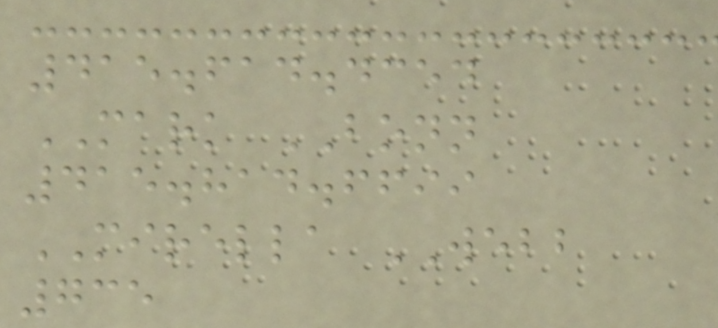415.614.4354
MARK BONN
415.814.6699
MIRELLA WEBB
735
